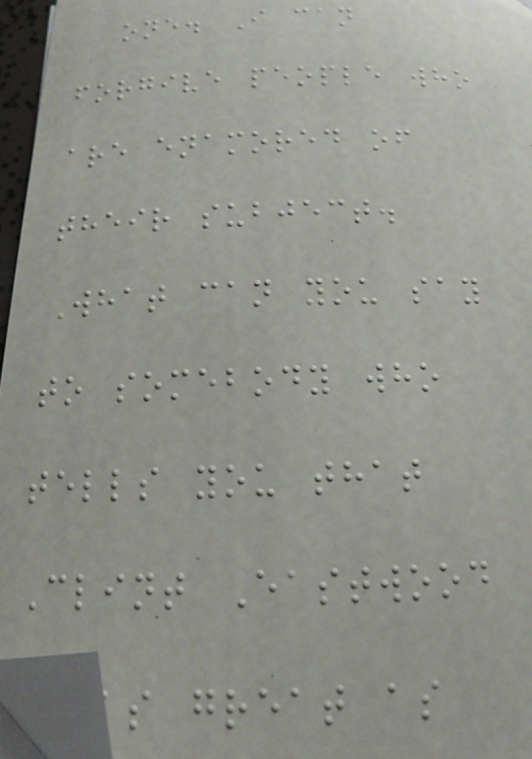one. I can
forgive people who
are enamored of
their subject.
What can you say
to somebody who
tells you that
Clint Eastwood
is as great as
